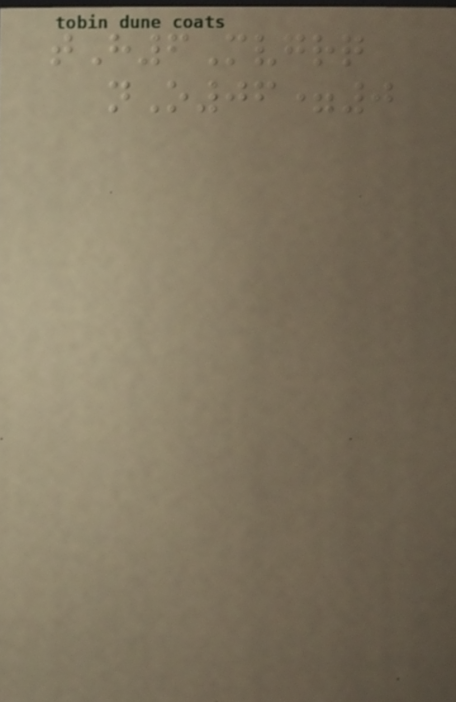tH6Mvgrq
nO06=0
